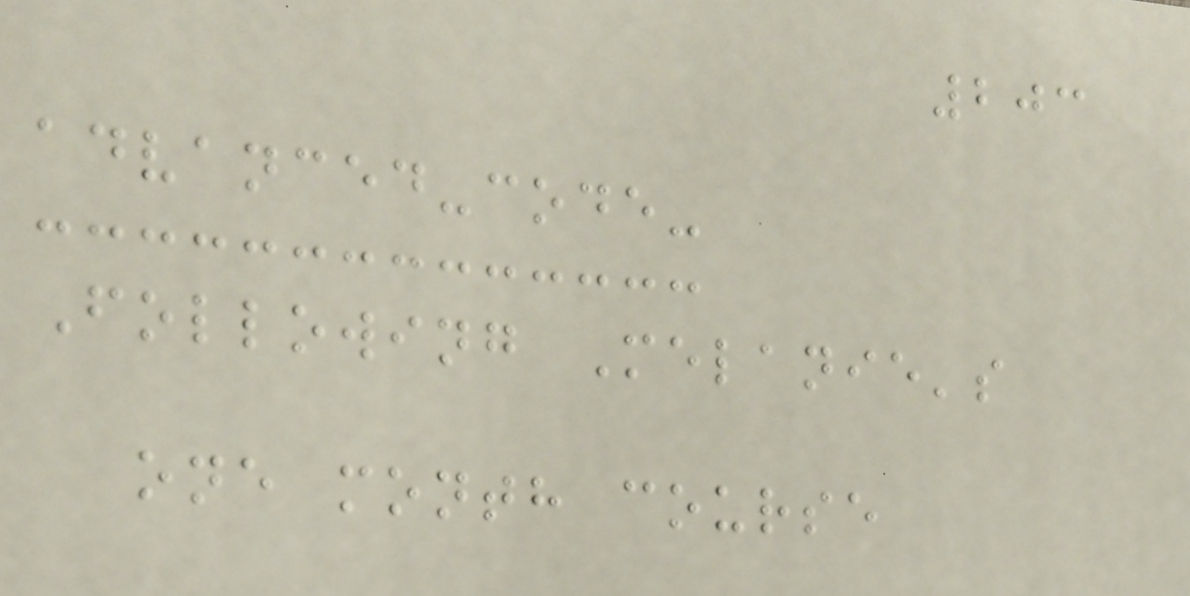203
advanced-code-
Following Melanie's
one month course
